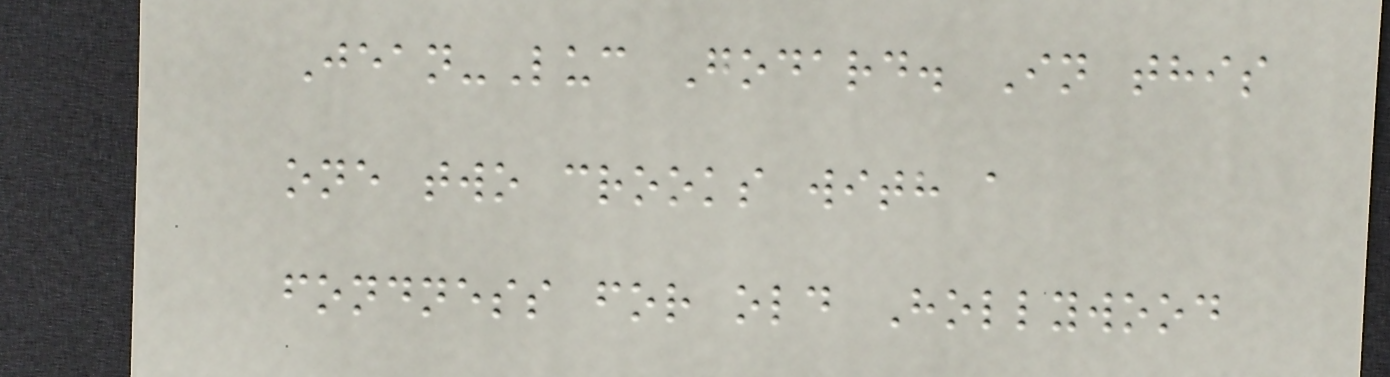Jean-Luc Godard. In this
one two crooks with a
fondness for old Hollywood
